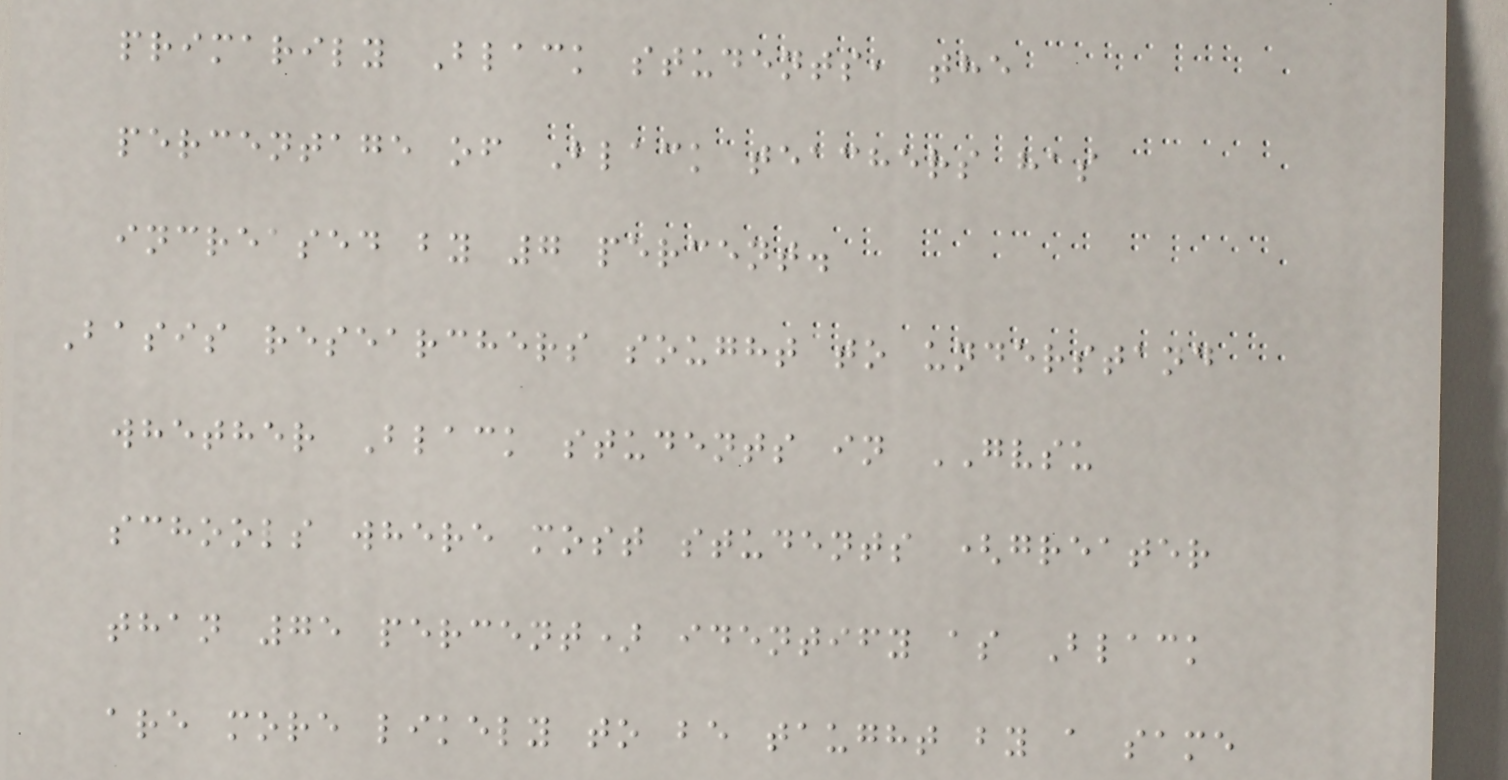primarily Black students, the
percentage of Black teachers has
increased by 7 percent.
Basis researchers sought to understand
whether Black students in GVSU
schools where most students (greater
than 75 percent) identify as Black
are more likely to be taught by a same
